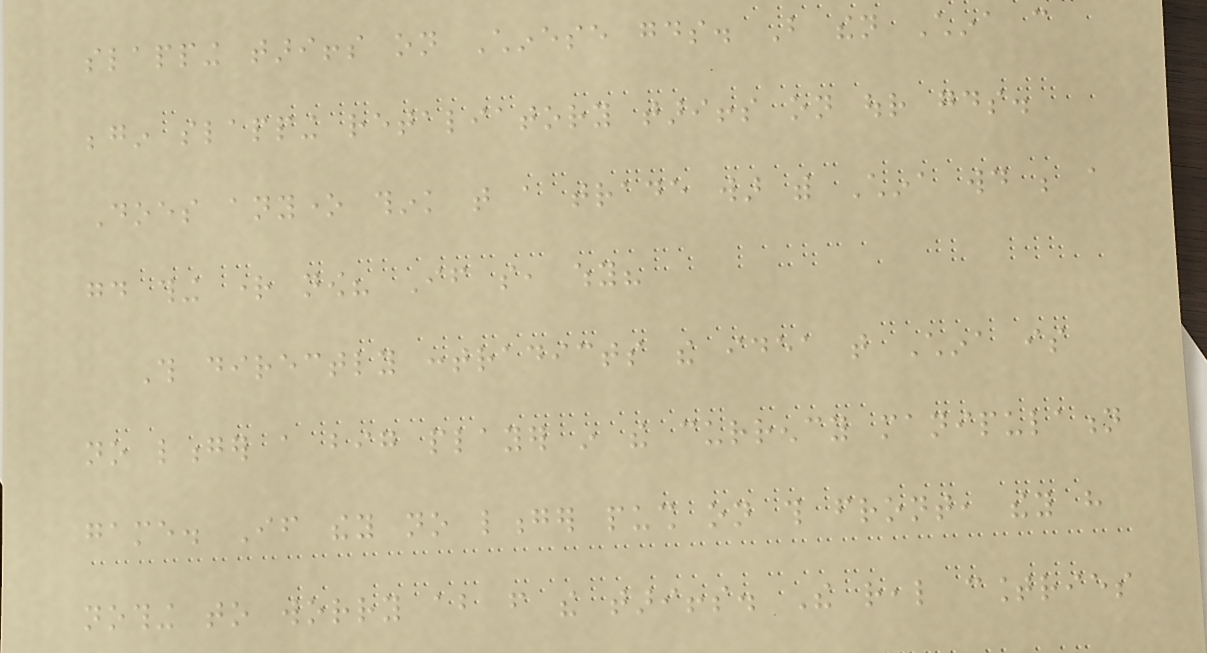slapping tariffs on Chinese goods. But then China can
begin slapping retaliatory tariffs on our goods.
Does anyone think that a trade war with China would be a
good thing right now? If so, why?
This directly contradicts the idea that China is
no longer a big player in the currency manipulation
game. If they no longer push on this front, they have
nothing to worry about from the tariffs. The real countries
